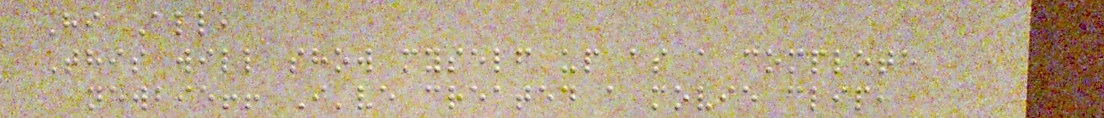Hi All,
This will show myself up as a complete
newbie!! I've created a movie clip,
